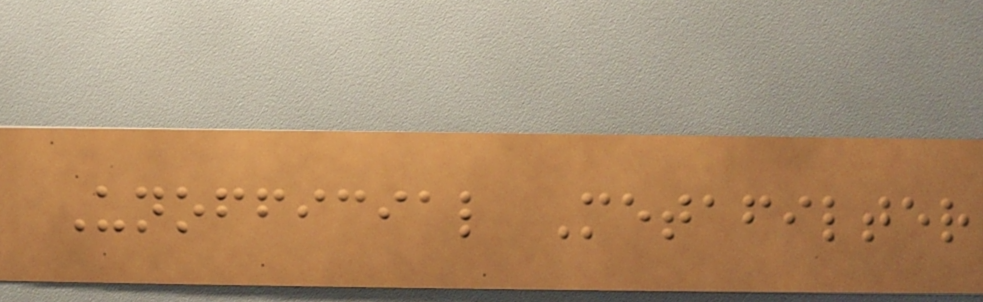Unofficial Metafilter
